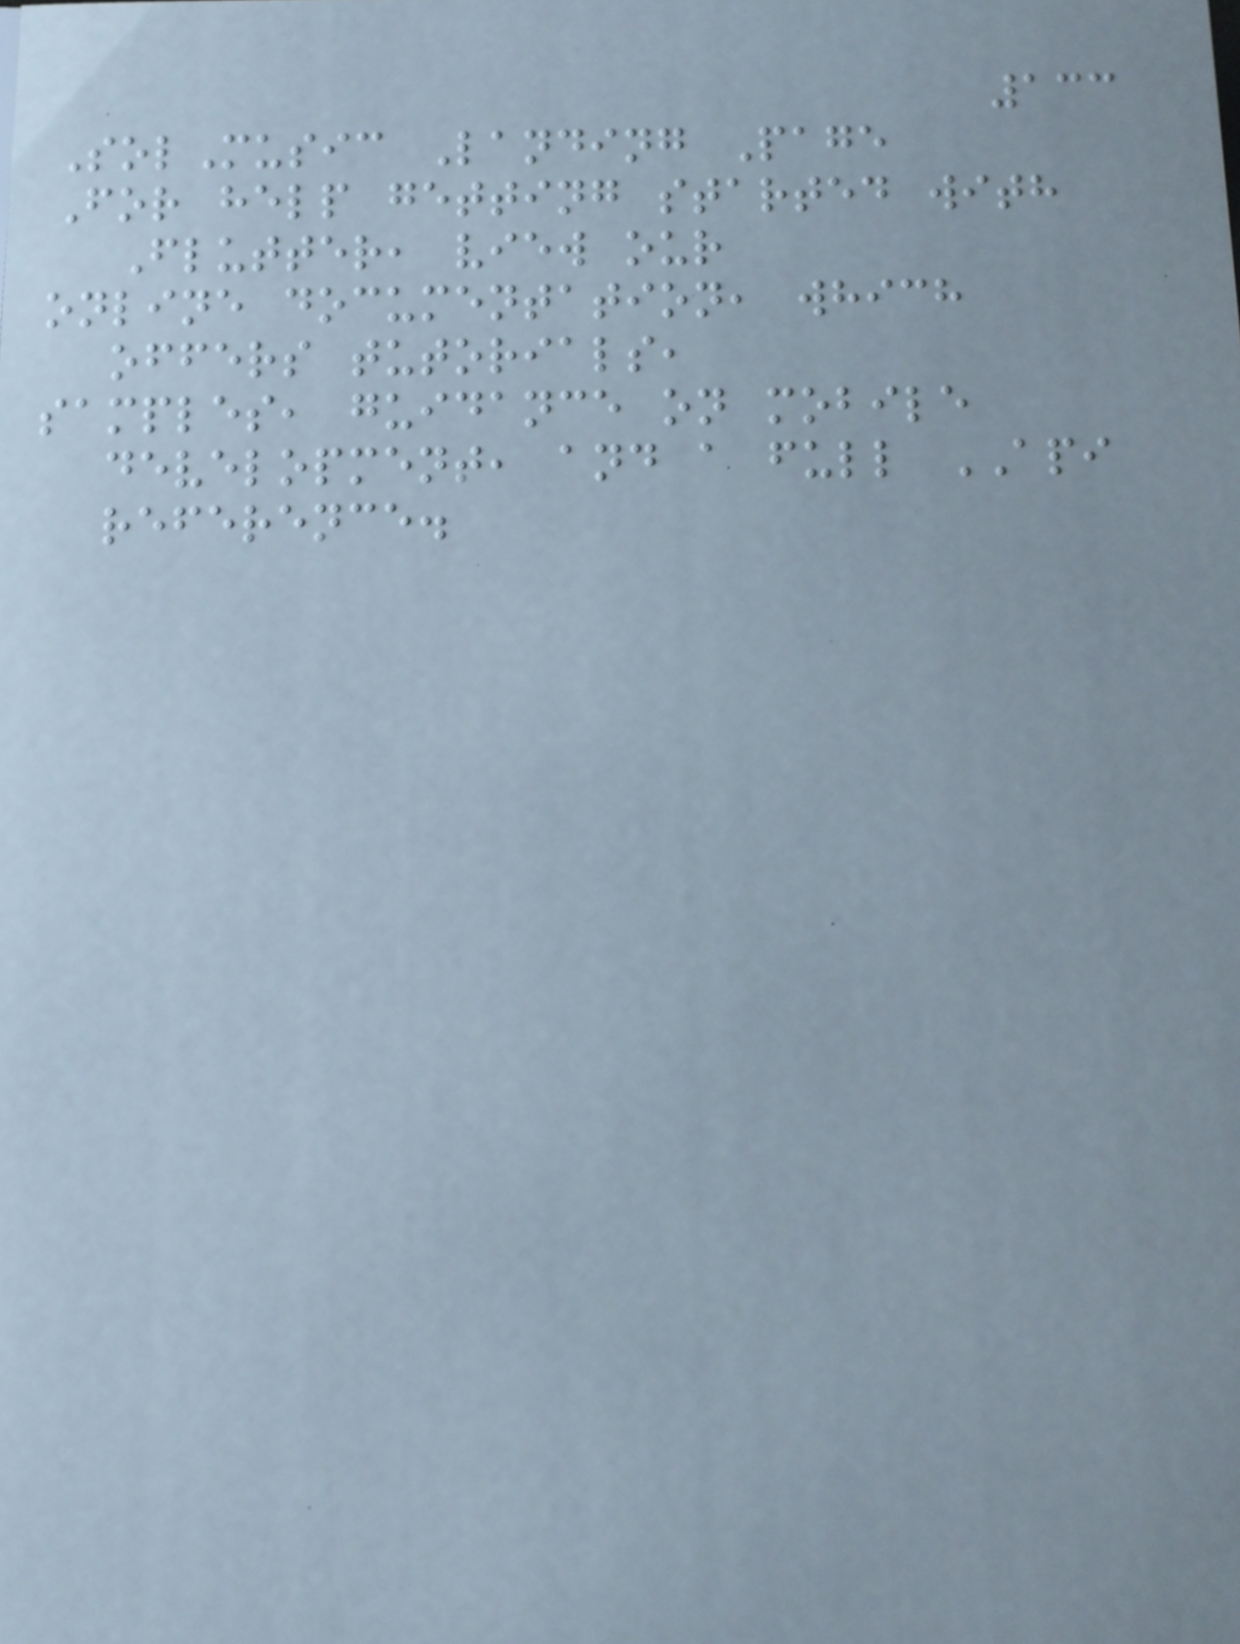133
SolMusic Landing Page
For help getting started with
Flutter, view our
online documentation, which
offers tutorials,
samples, guidance on mobile
development, and a full API
reference.
